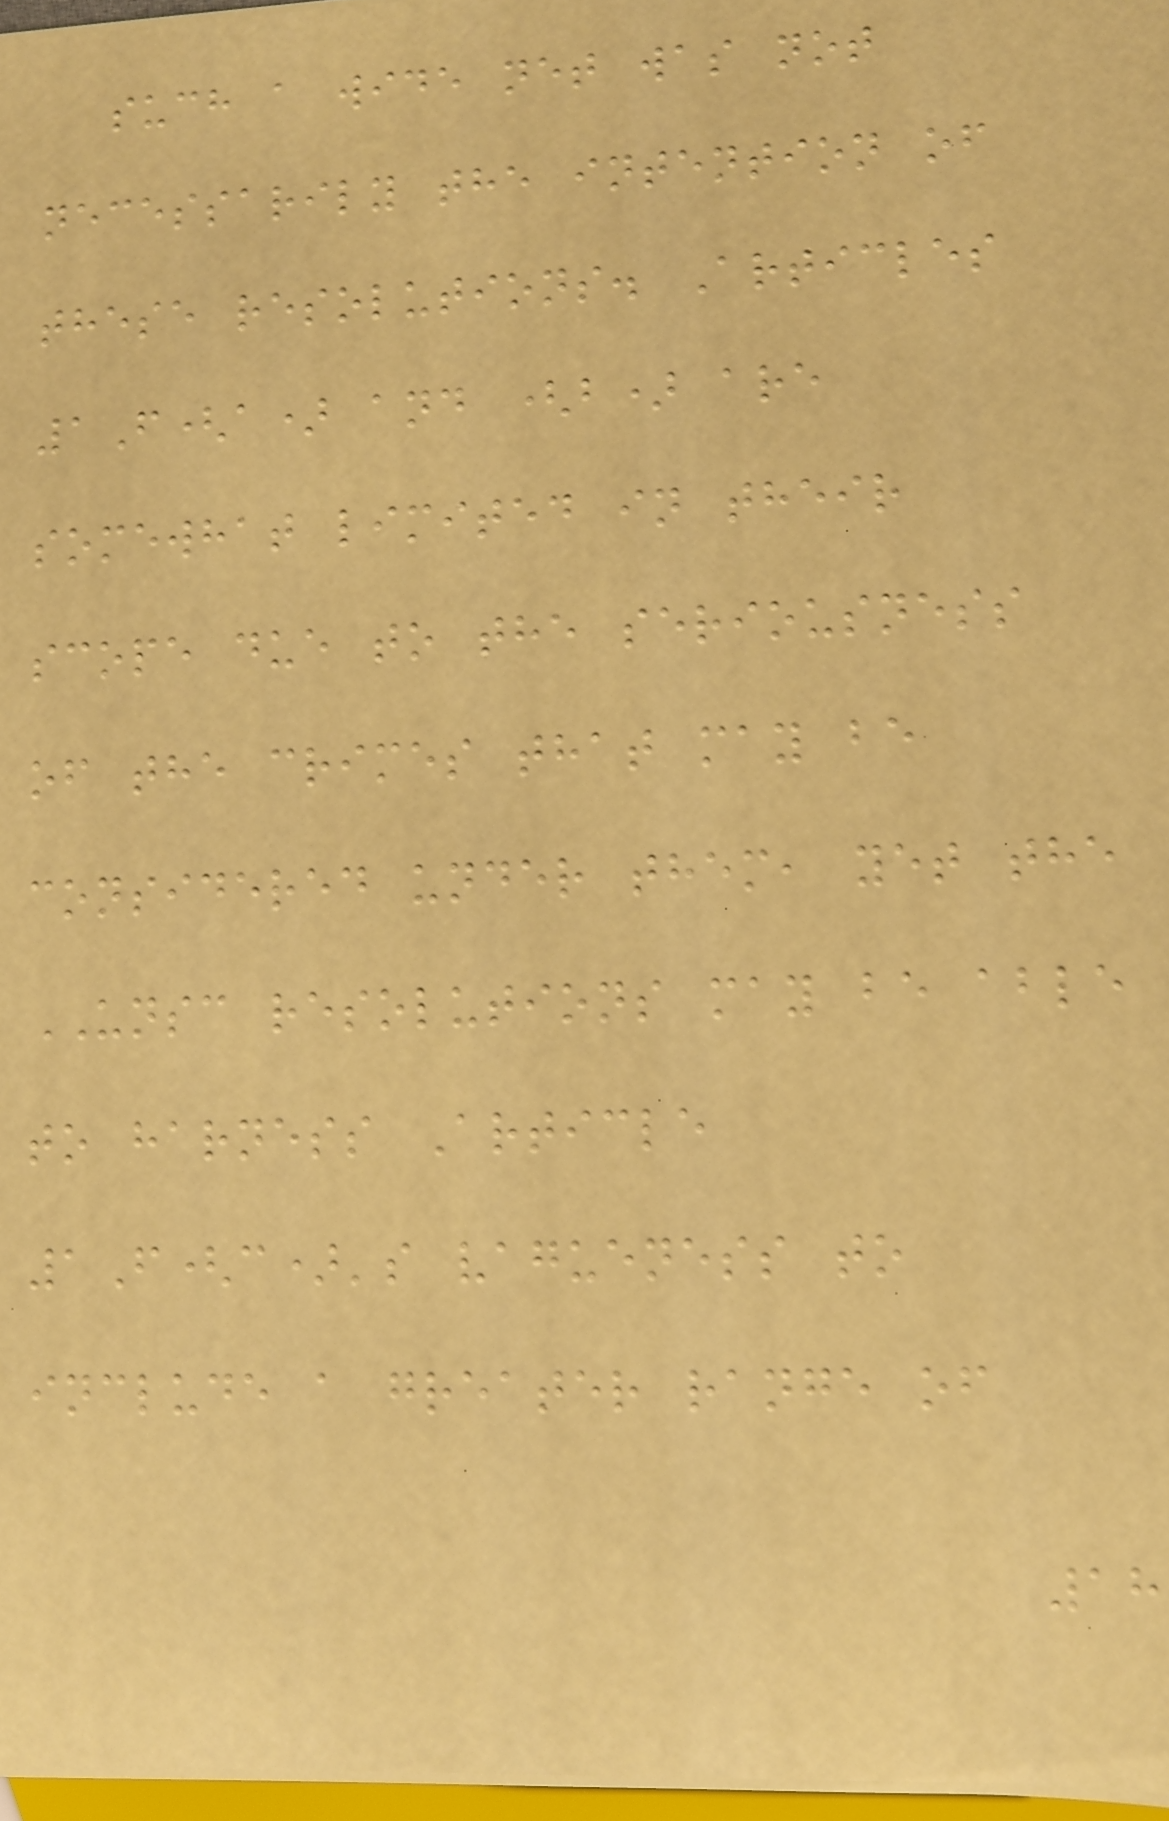such a wide net was not
necessarily the intention of
these resolutions. Articles
1F(a) and (b) are
somewhat limited in their
scope due to the seriousness
of the crimes that may be
considered under them, yet the
UNSC resolutions may be able
to harness Article
1F(c)'s vagueness to
include a greater range of
18
